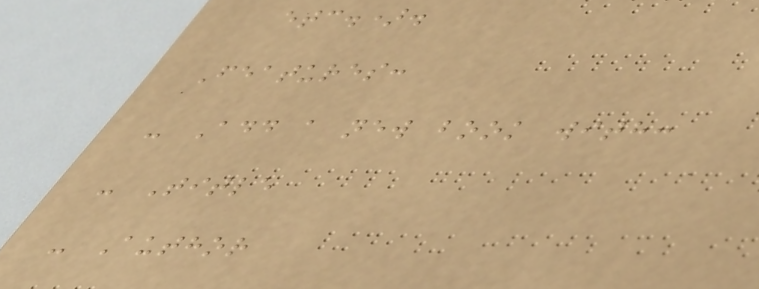etc.).
Features:
- Add a new book with:
- Title
- Author
